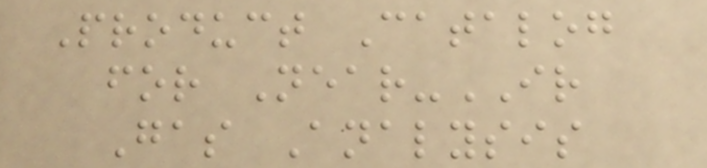Product Catalog
for Near-IR
Gas Analysis
